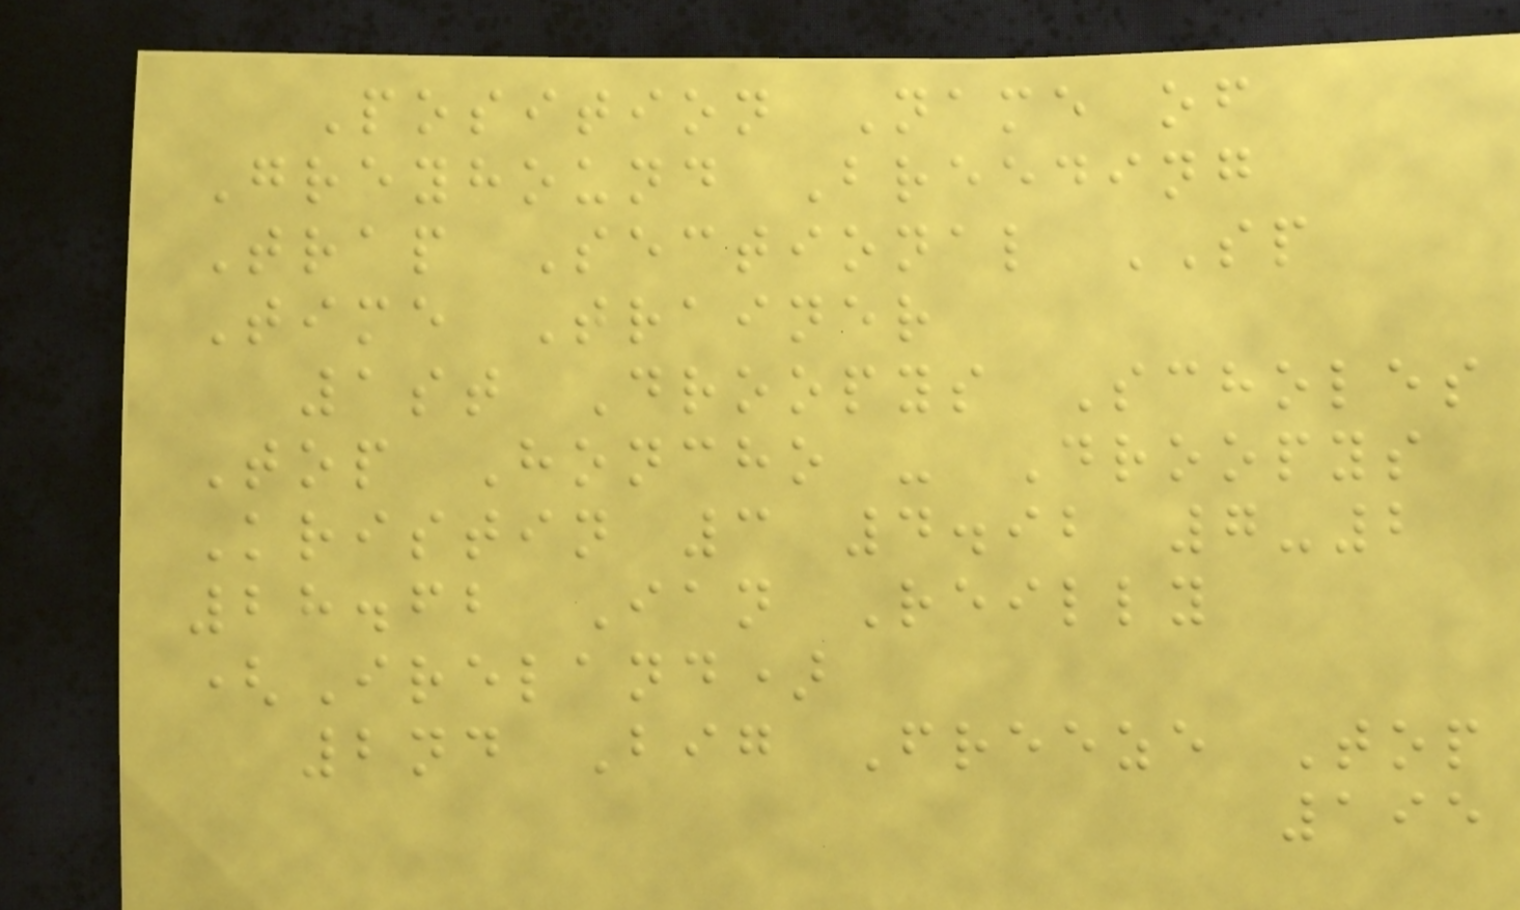Position Name of
Greyhound Breeding
Trap Sectional SP
Time Trainer
1st Droopys Scholes
Top Honcho - Droopys
Kristin 3 4.92 7-2
28.62 Ian Reilly
(Ireland)
2nd Big Freeze Top
195
